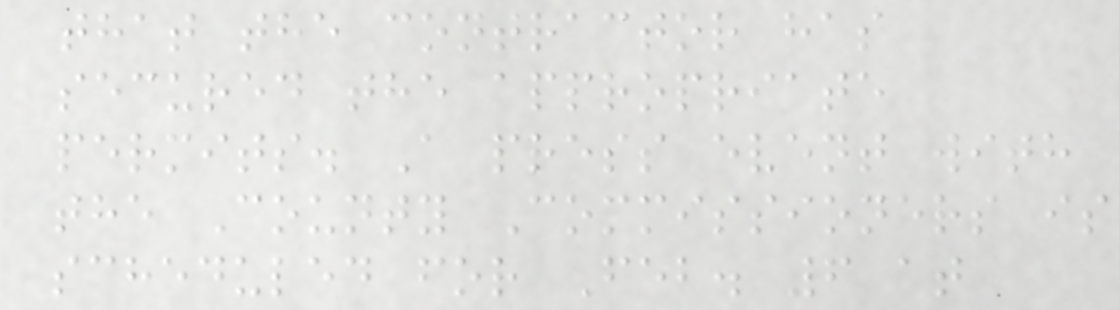that the contractor has
secured the appropriate
permits. A press event with
the County Commissioners is
scheduled for Feb. 6 at
